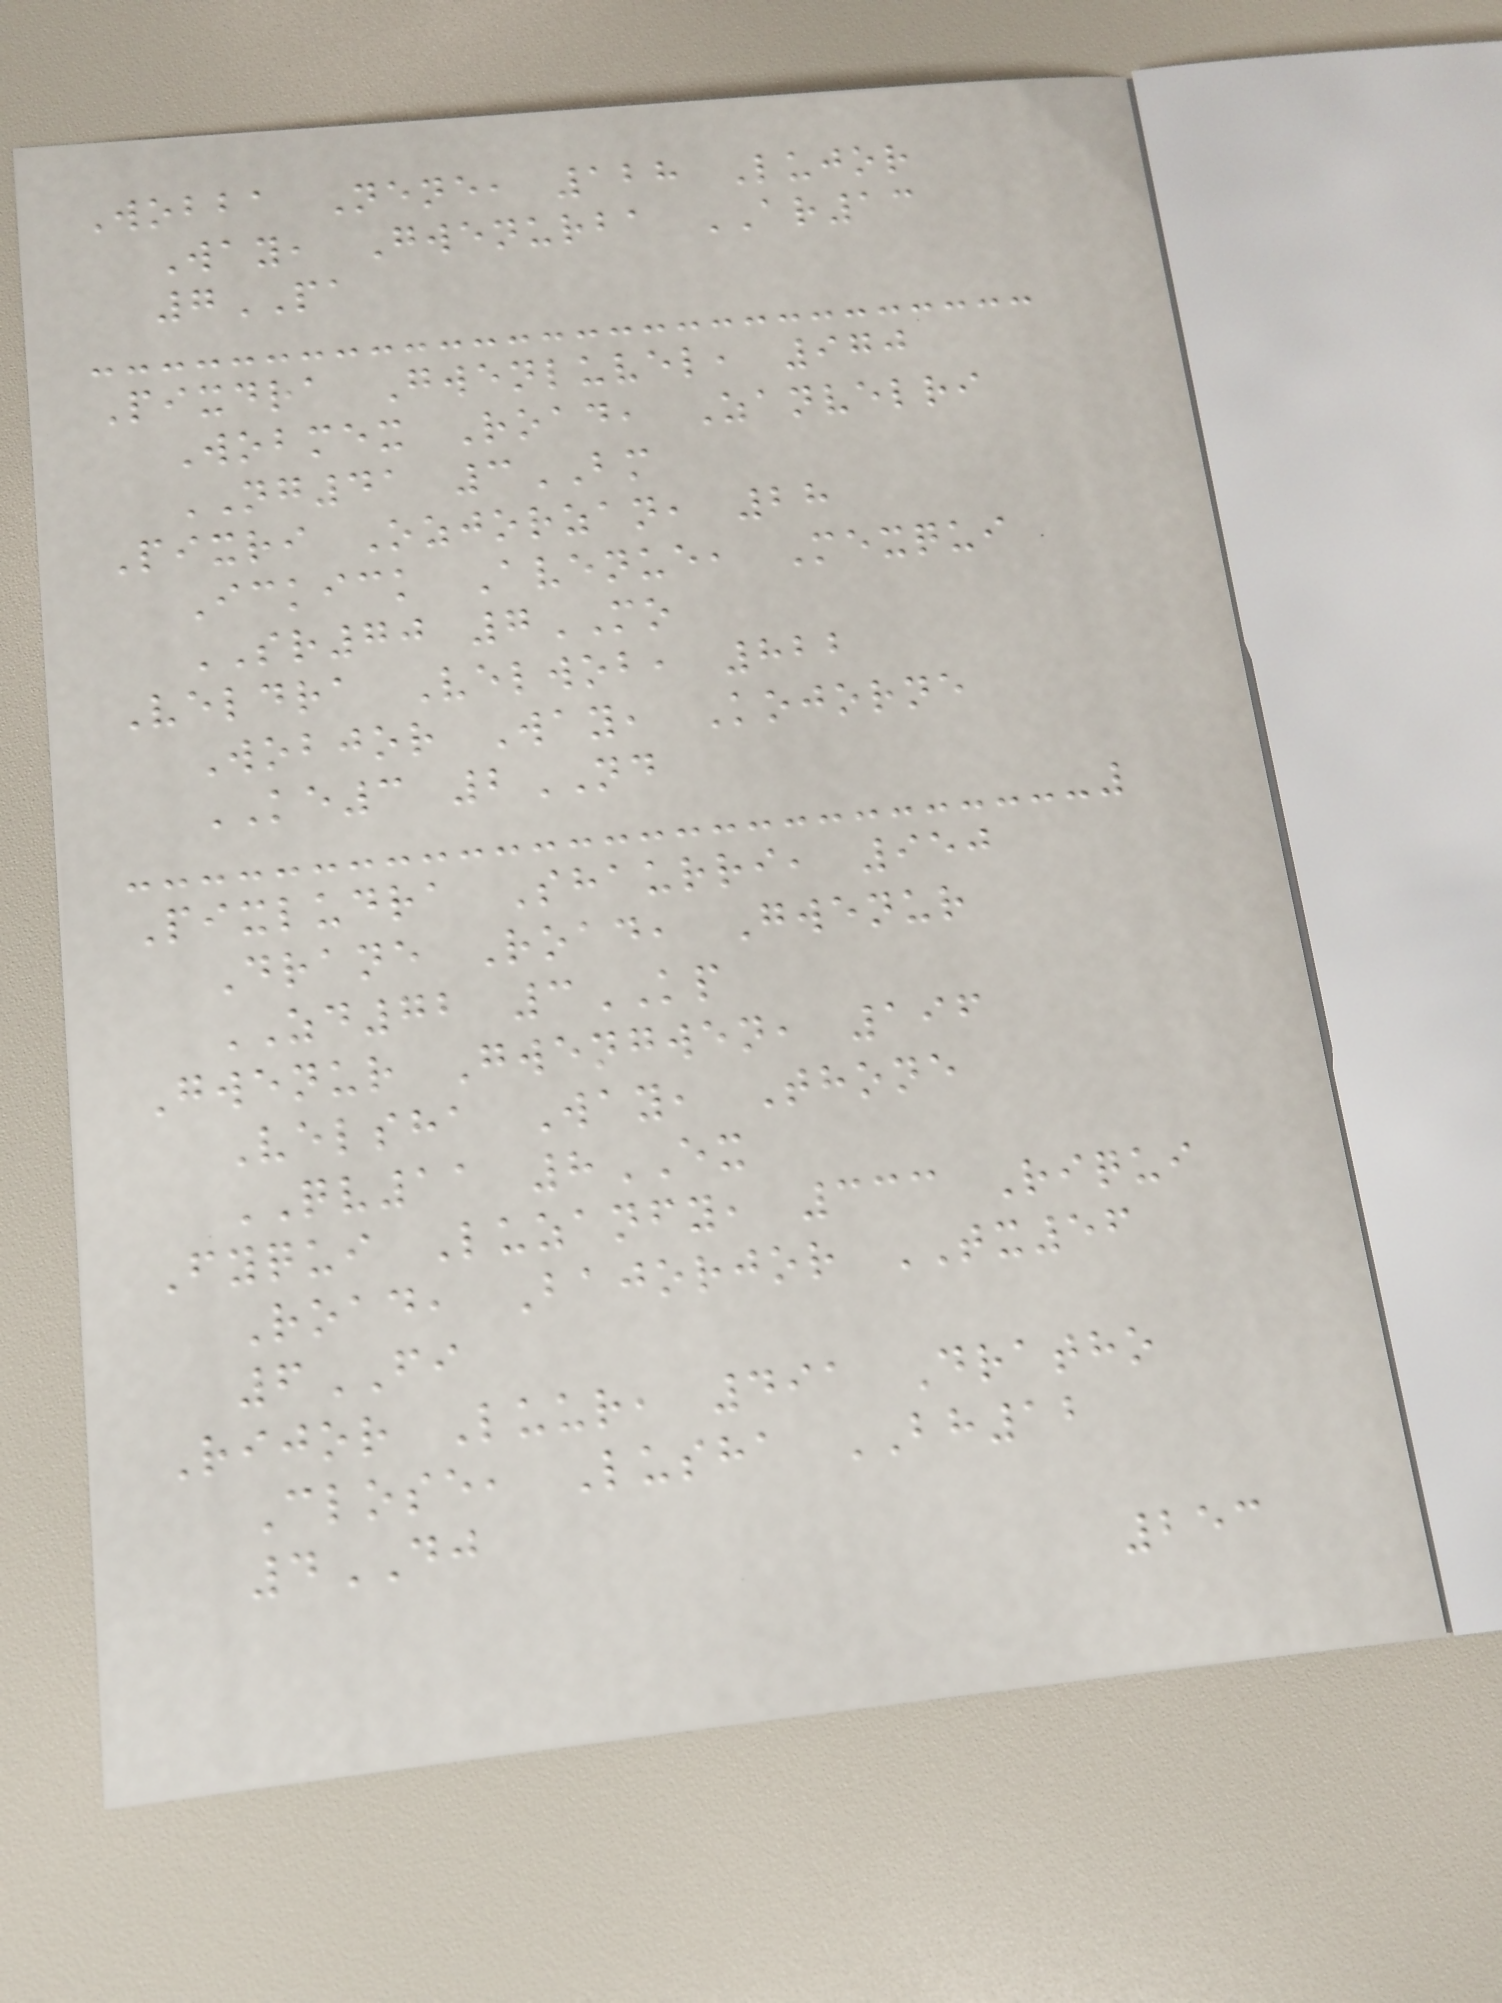Wobba Nene, 128 Lujor
Way, Gwenurba AR13
7PA
Pixdra Gwenluvel, 970
Wobmex Road, Zanvelri
NG41 3BM
Pixri Ozjorzan, 28
Ickick Avenue, Mexqui
SR70 7MO
Veldra Velwob, 822
Wobjor Way, Kojorne
KE3 2ND
Pixludra Shaurri, 950
Drane Road, Gwenur
ZD72 3KP
Gwenur Gwengwen, 196
Velsha Way, Thone
QV11 8EX
Fyqui Luzanfy, 333 Riqui
Road, Bajorjor TX56
6FI
Rijor Luur, 491 Dratho
Close, Lusha BH12
4DJ
253
